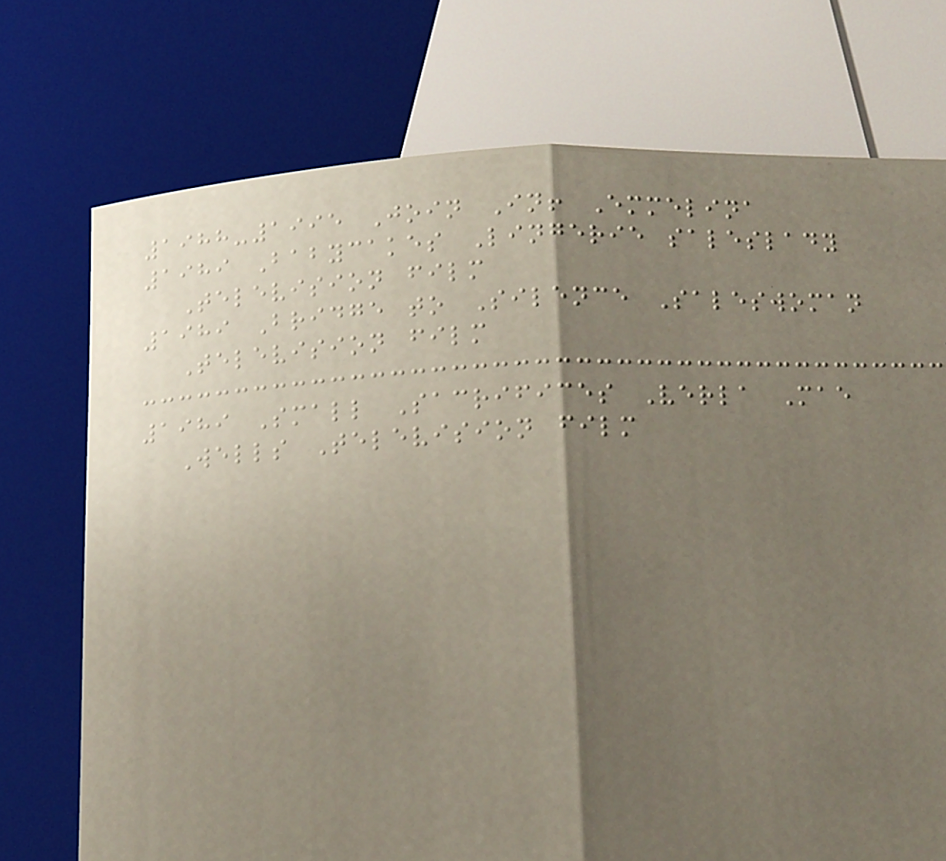1988-1995 Join In! Emmelina
1989 Babycakes Lingerie saleslady
Television film
1989 Bridge to Silence Saleswoman
Television film
1989 Small Sacrifices Verla Mae
Wells Television film
